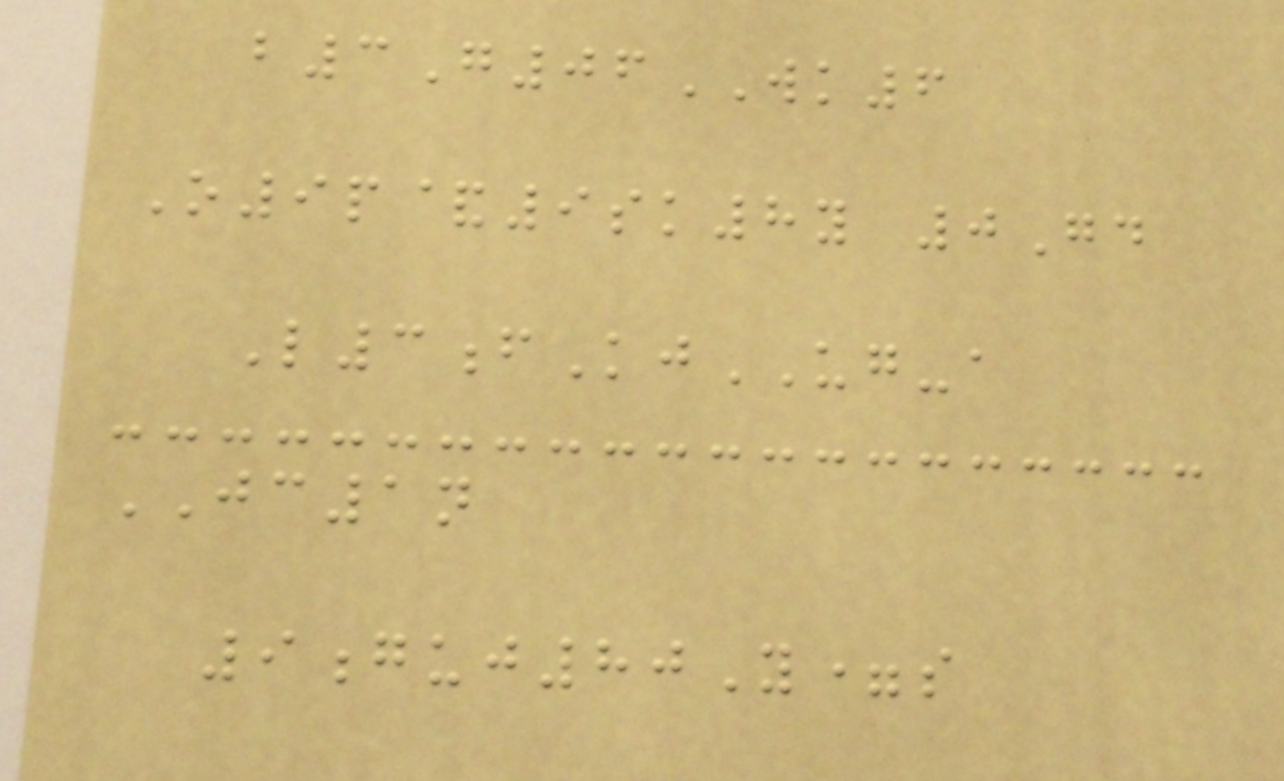b3G06WK6
O9p&9sk8y 0Gd
L3fKjUG-a
JC1n
9guj80Y=s
